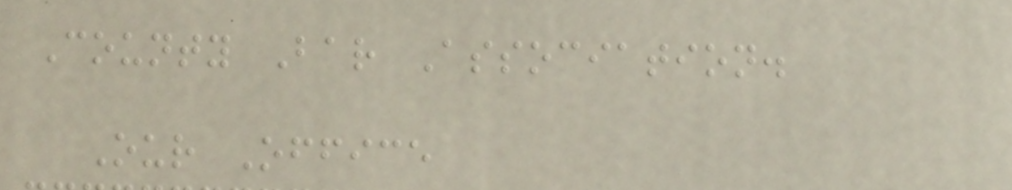County Bar Association.
Our Office
